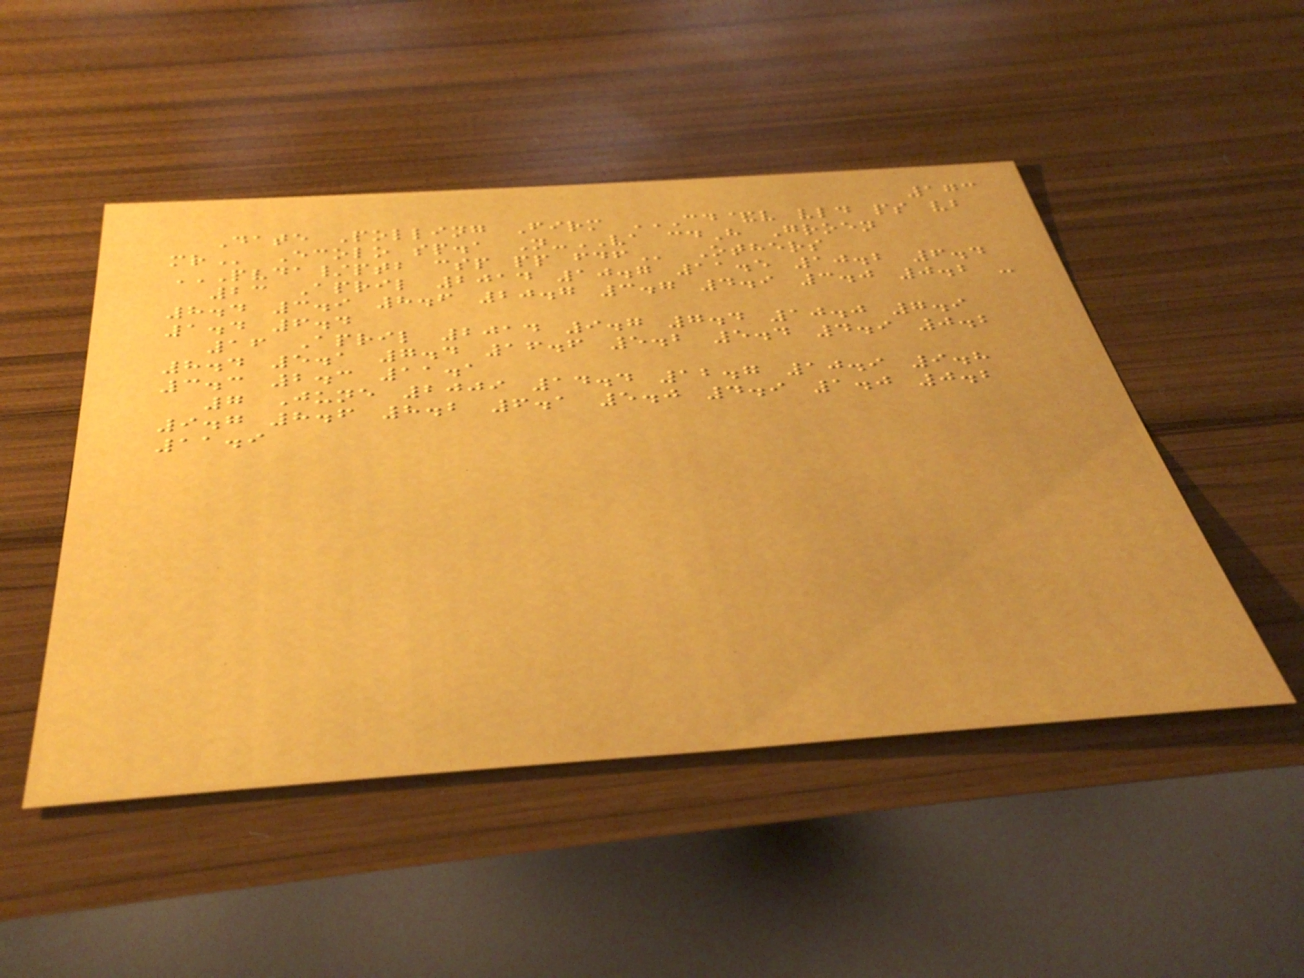173
Date Polling Firm CD&V VLD PS VB
MR Ecolo sp.a N-VA cdH Groen
PVDA/PTB CSP PP FDF Others
23 April 2014 10.7 11.5 10.2 6.4
8.4 3.9 8.6 20.7 3.7 4.9 3.0 0.2 -
1.4 6.4
16 April 2014 9.7 7.4 10.0 7.9
8.4 5.1 7.4 16.6 5.2 5.4 4.9 0.2
3.3 2.3 11.1
7 June 2009 14.4 12.7 10.9 9.8
9.7 8.6 8.2 6.1 5.0 4.9 1.0 0.2
11.9
